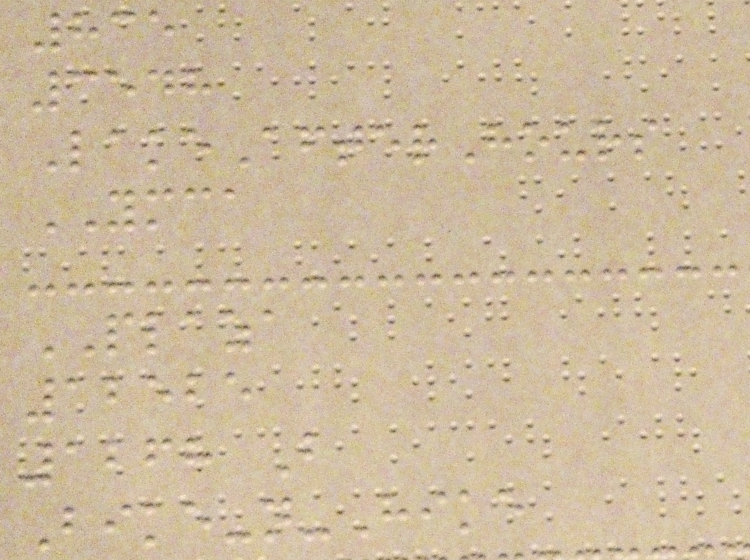835
3548
LakeAfterHours
YMCA
PLAZA
12525
1268 B
Bike-n-Hike
